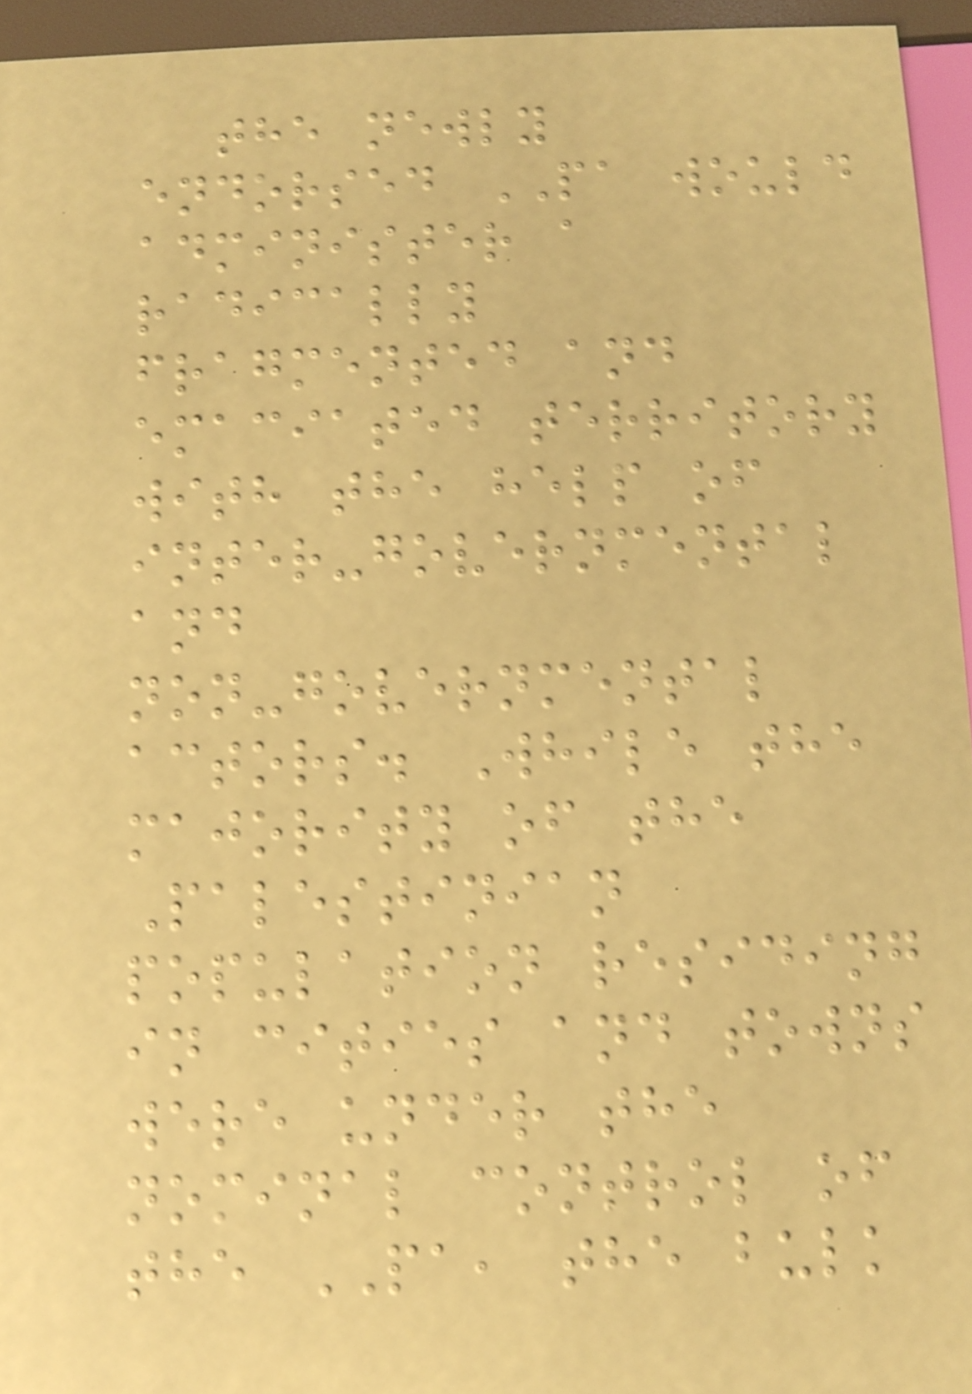the newly
endorsed PA would
administer a
radically
fragmented and
emaciated territory
with the help of
inter-governmental
and
non-governmental
actors. While the
majority of the
Palestinian
population residing
in cities and towns
were under the
nominal control of
the PA, the bulk
